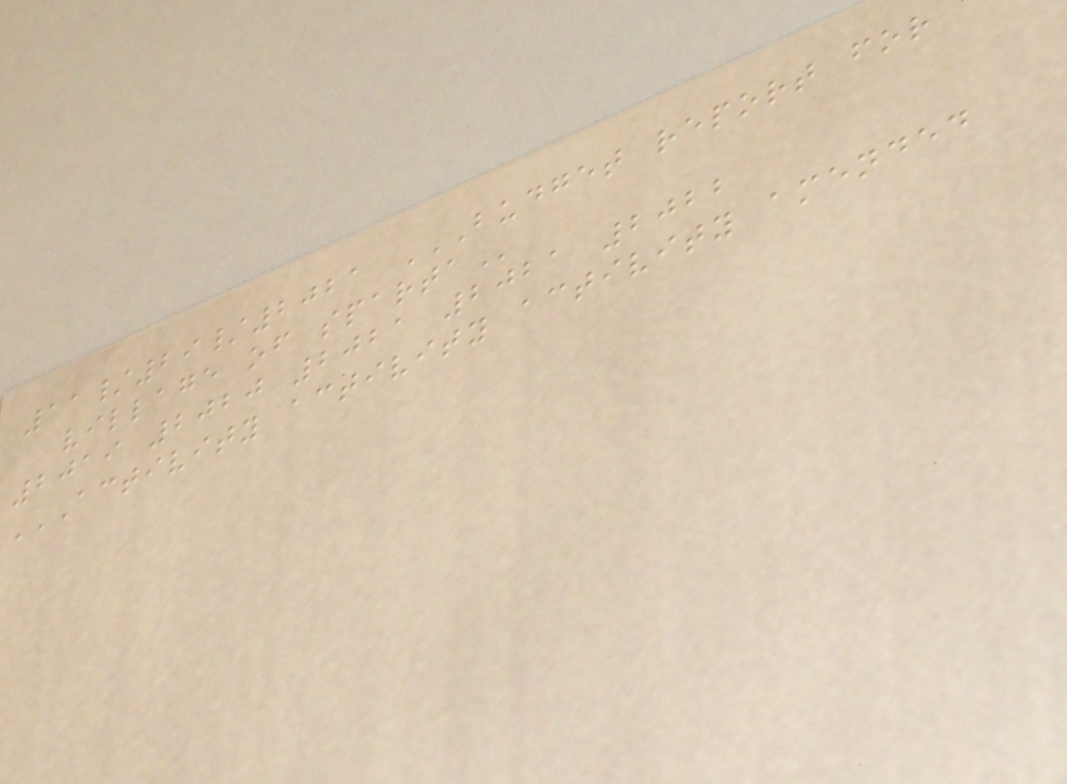11/29/2021 BUDGET REPORT FOR
VILLAGE OF SPARTA
2019 2020 2021 2021 2022
ACTIVITY ACTIVITY ACTIVITY AMENDED
